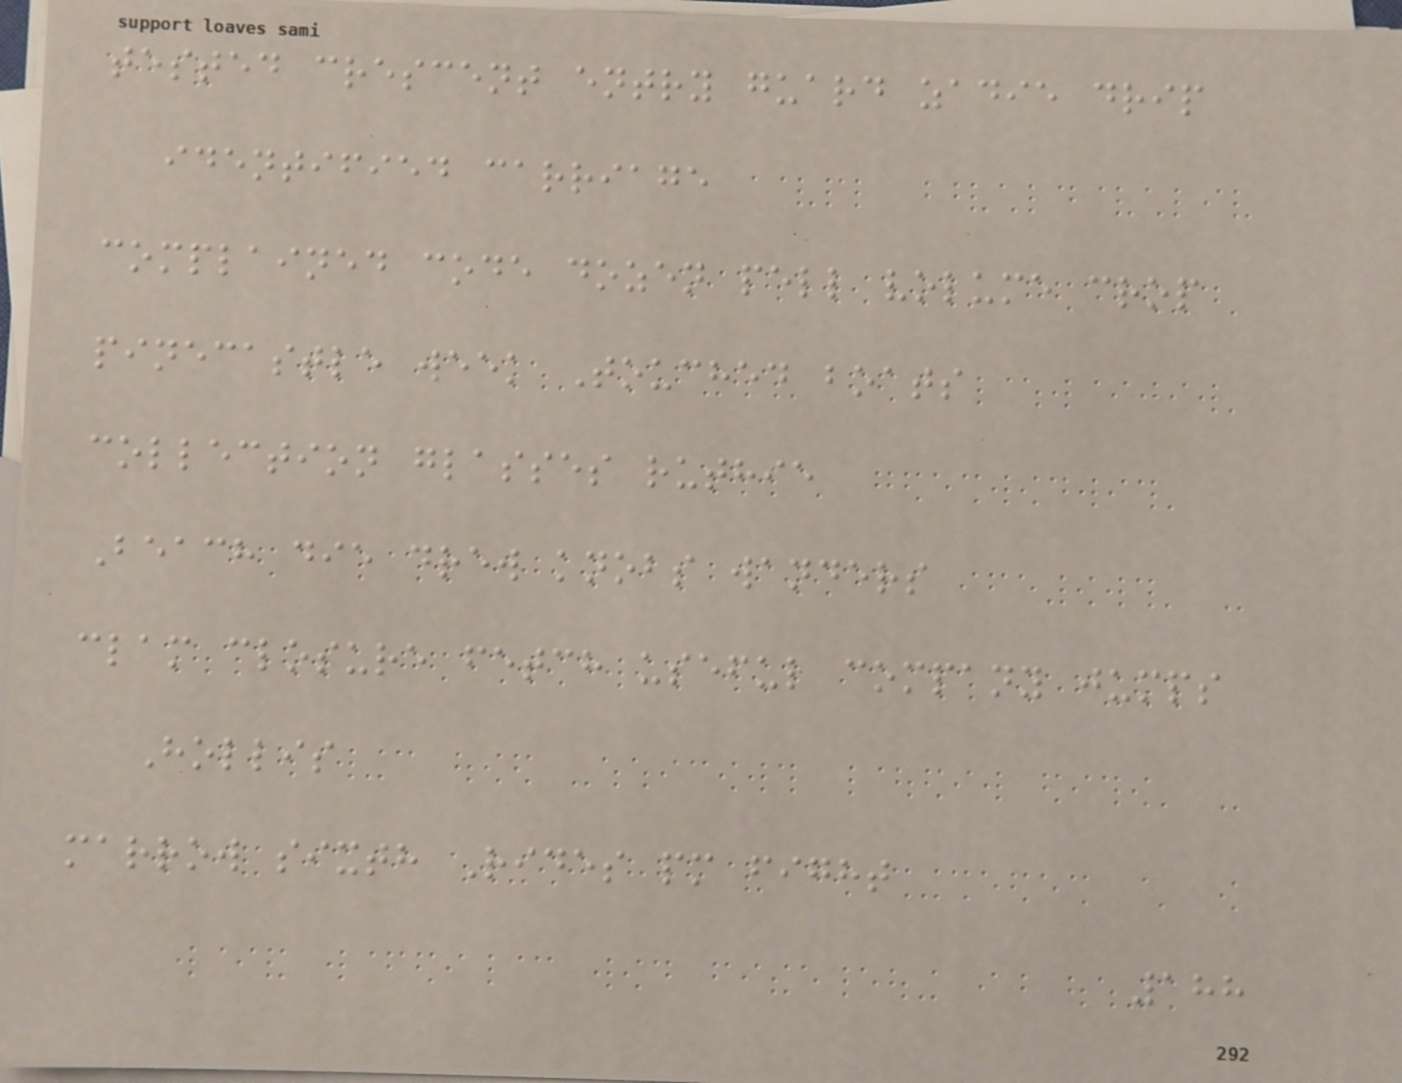tested crescent entry guard zadie drip
identified carriage
complained code dozen pell volume crop
pinecastle week Touched boats
collection glasses ruthie
Beach die drew knobs wanders
clam closure fetch useful company jumps
Hollis
marrow sixth Rides pm fight
188
